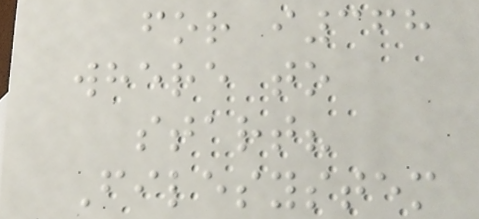for i368
where to
start?
Filesystem
